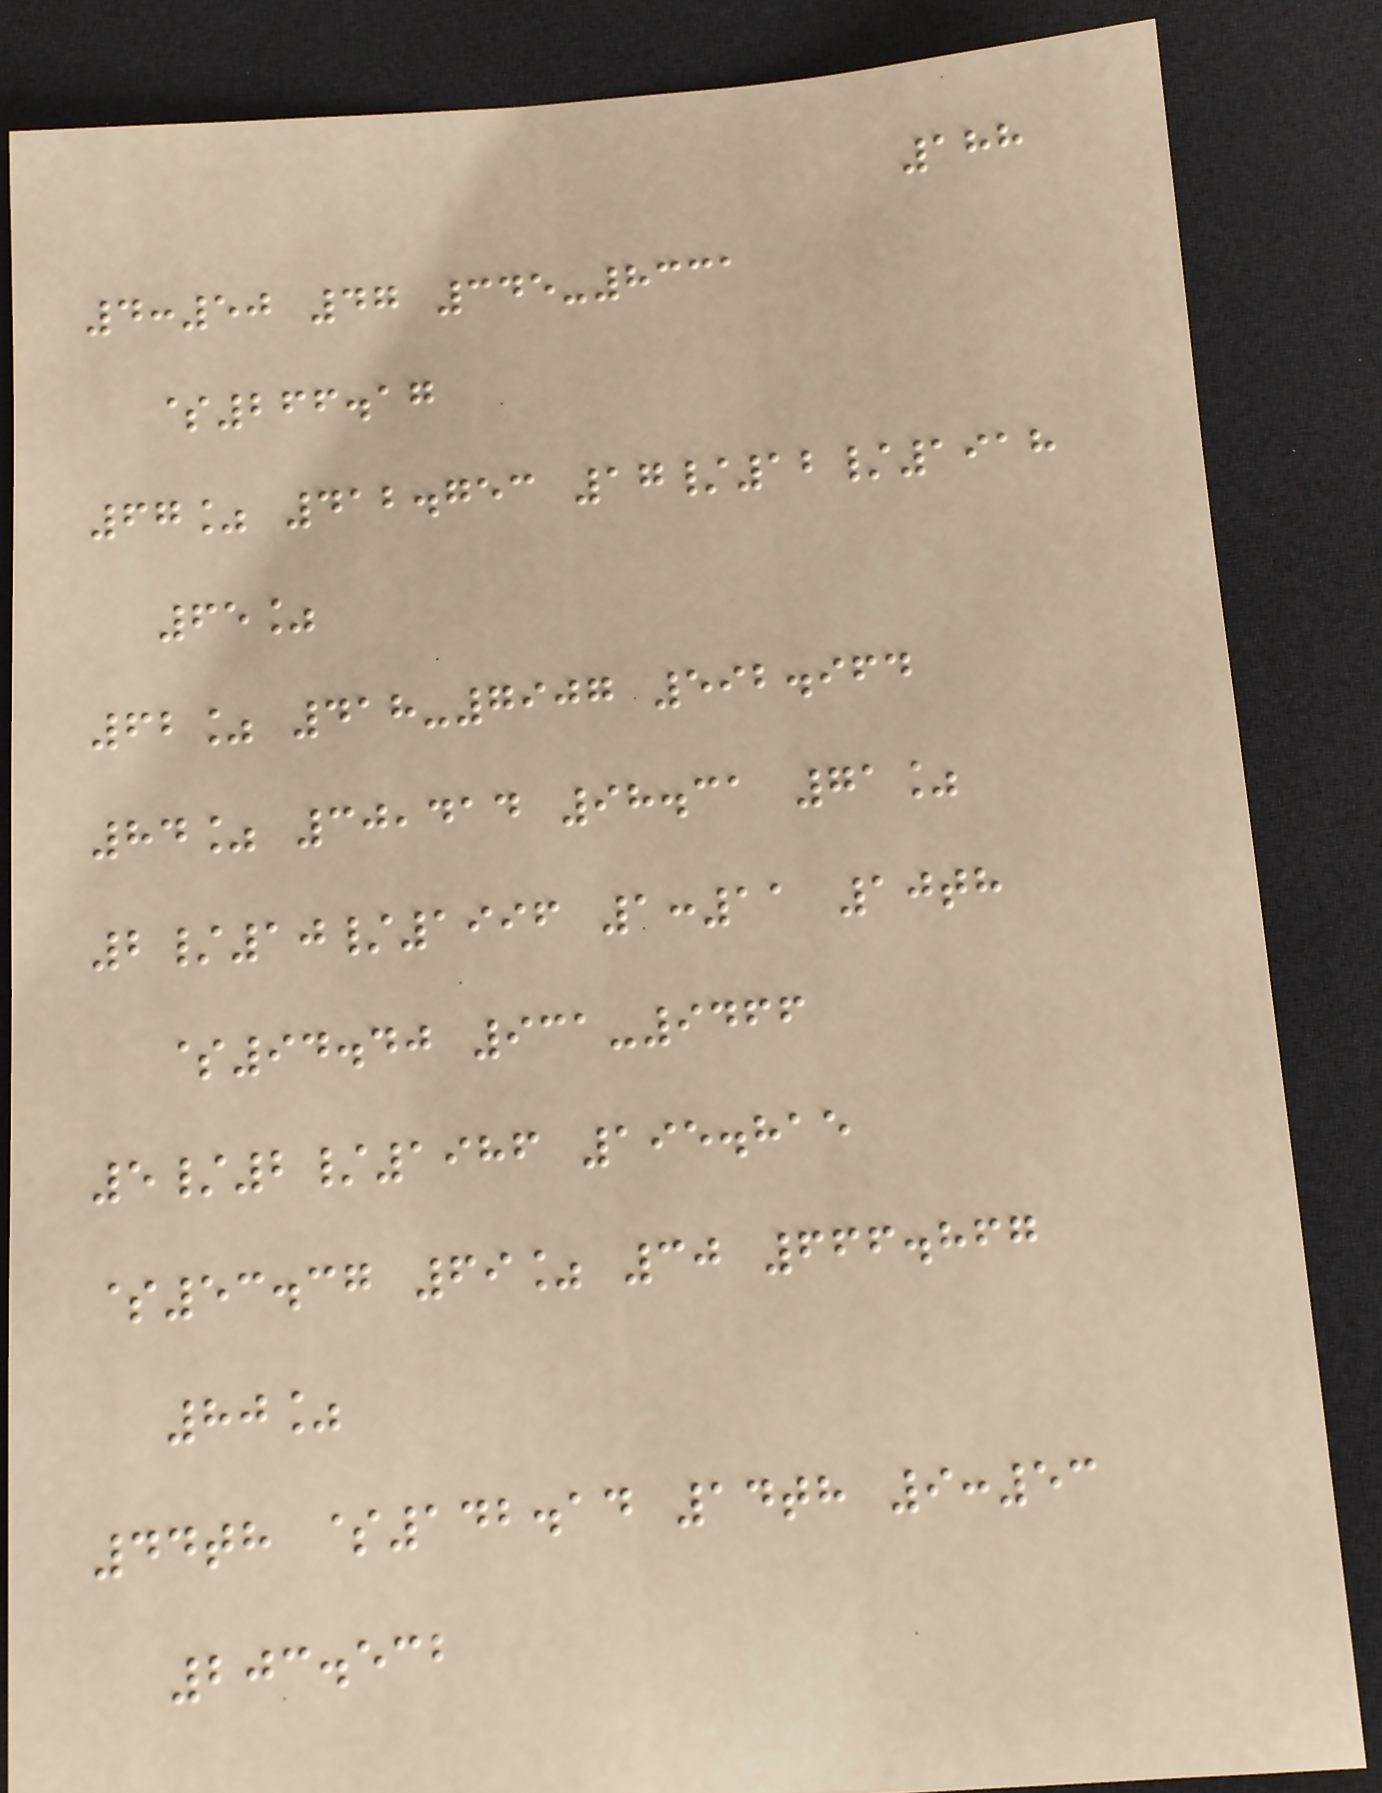188
4:50 47 345-8331
$266.17
67% 412.753 17/12/1918
65%
62% 418-7907 592.964
84% 30,414 98.31 71%
2/10/1996 1:11 10th
$94.40 931-9466
5/2/1986 195.815
$53.37 69% 30 666.867
80%
44th $142.14 14th 9:53
203.532
